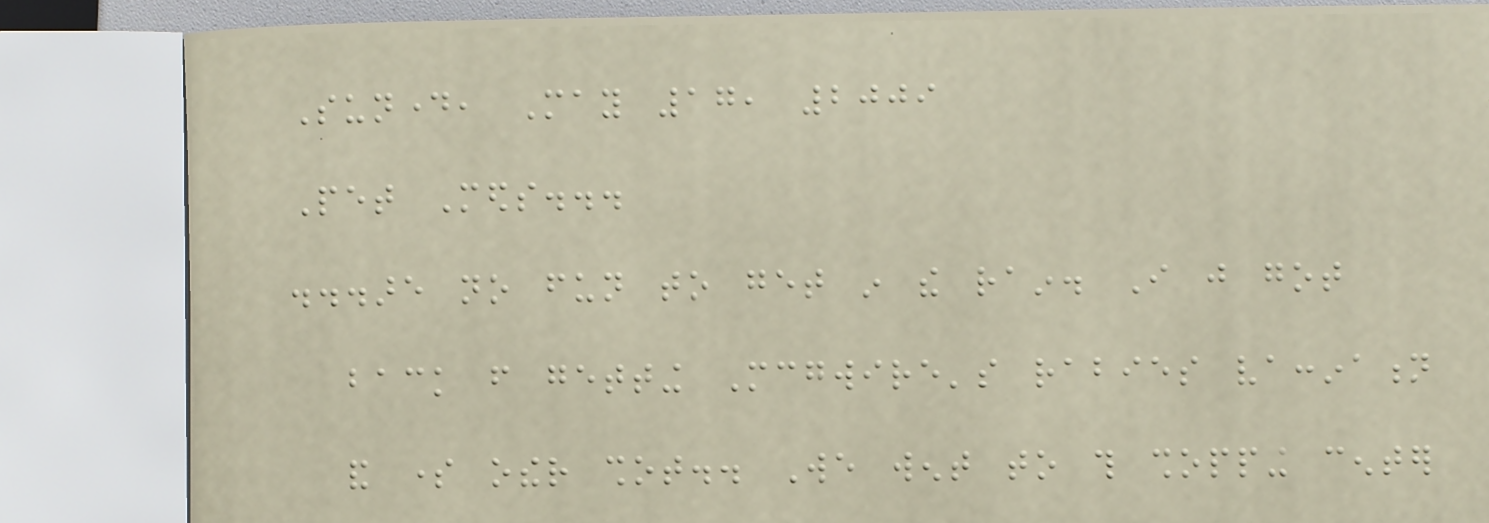Sunday, May 17, 2009
Pet Meds...
...are no fun to get in the rain. I just got
back from getting Mcgwire's rabies vaccination
and some other shot.. We went to this shopping center
